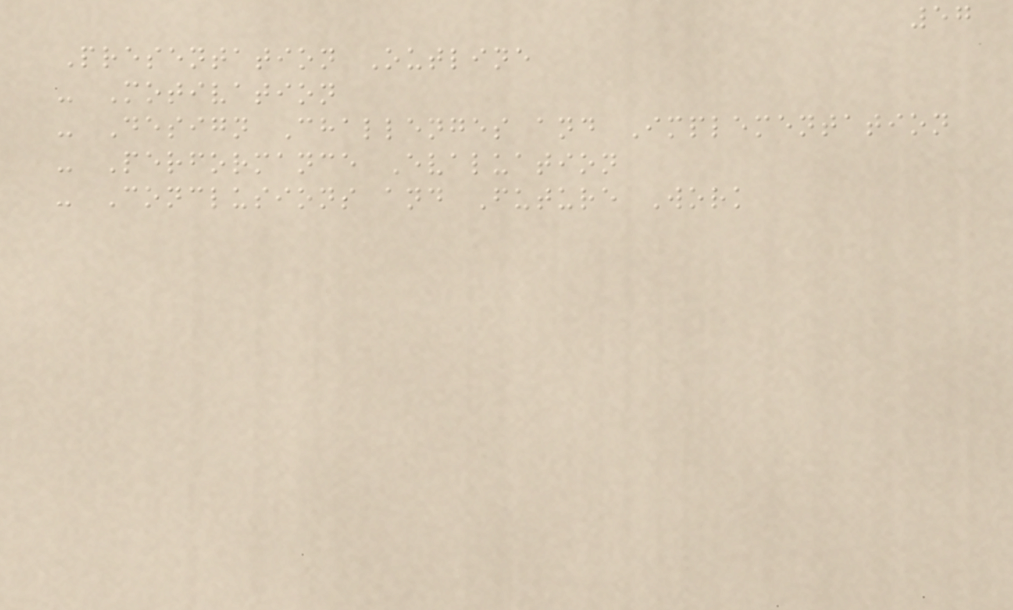57
Presentation Outline
- Motivation
- Design Challenges and Implementation
- Performance Evaluation
- Conclusions and Future Work
